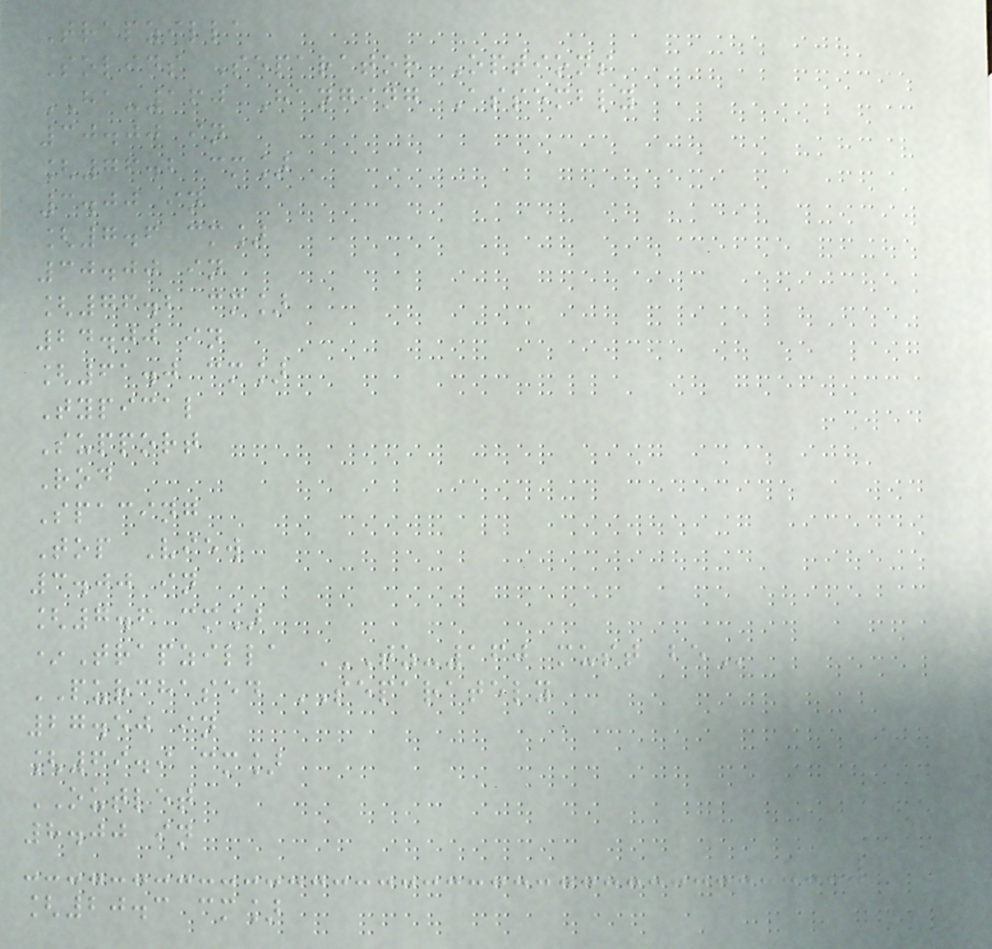Trapzilla
Solids Separator Options
HA-160 Hanging Assembly
30.00 in
[76.2 cm]
3.00 in
[7.6 cm]
30.00 in
[76.2 cm]
24.00 in
[61.0 cm]
Typical
Support
Rod
Spacing
Top View
3.00 in
[7.6 cm]
*Trapzilla TZ-160 MUST BE
PURCHASED SEPARATELY
27.50 in
[69.9 cm]
OUTLET
8.00 in
[20.3 cm]
